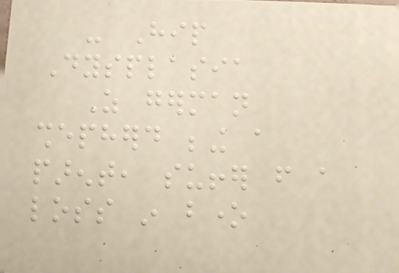- Hip
Dysplasia
As german
shepherd being a
parent, suffer from a
loss in bone
